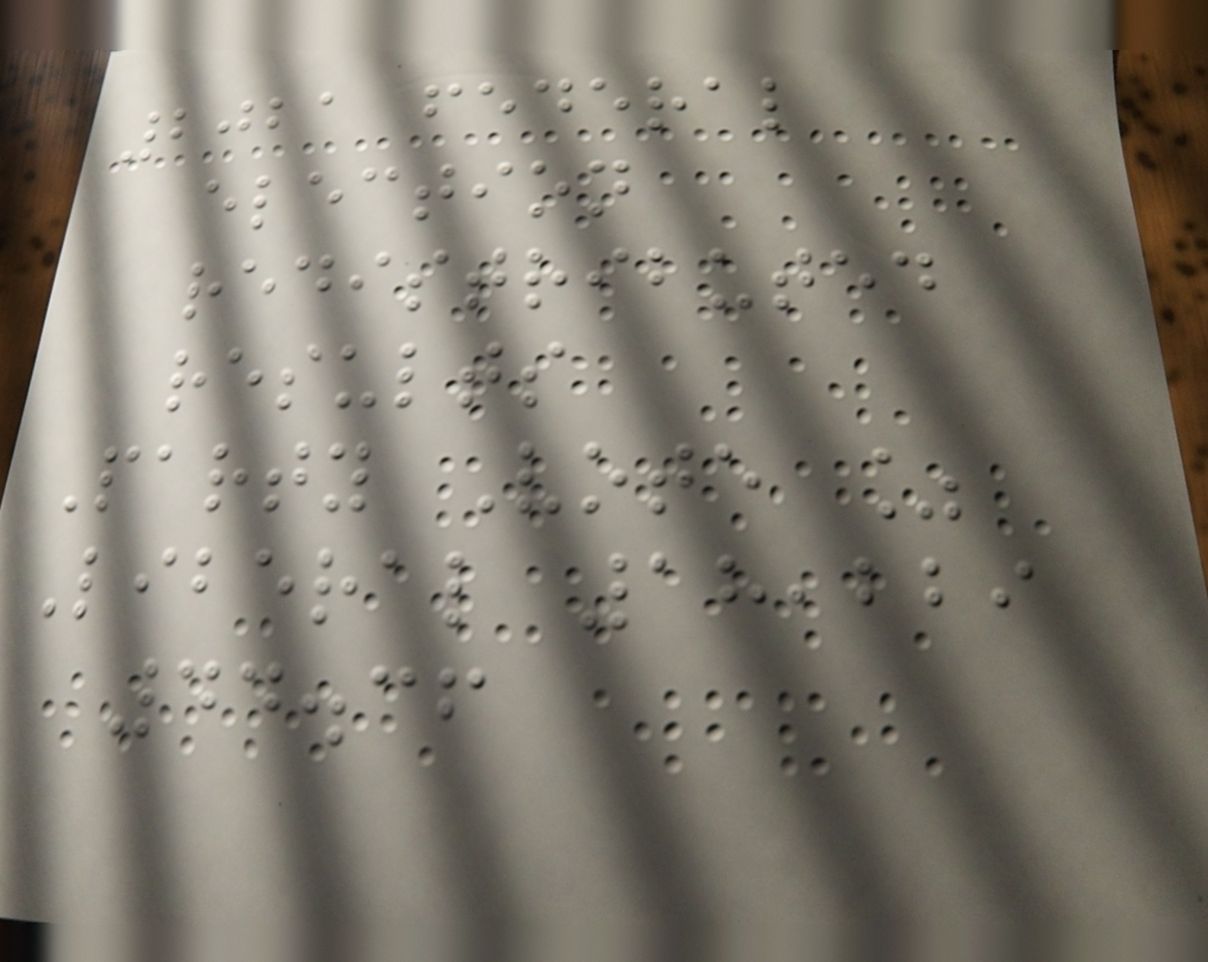2021 federal
election
redistributed
results
Party Vote %
Liberal 18,229
44.36
